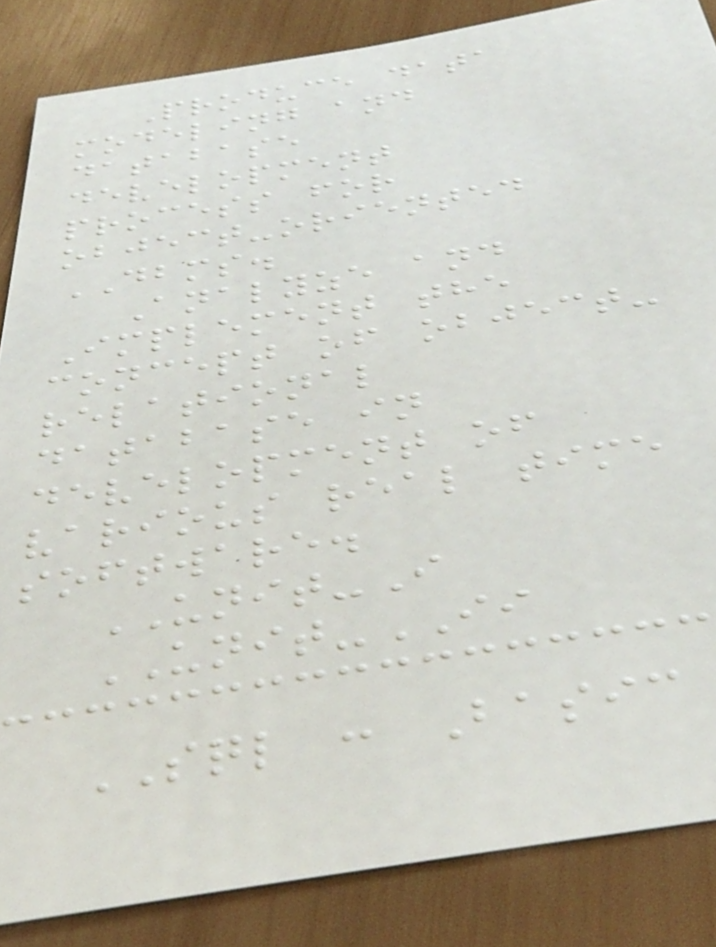Produce data
modeling and
database
development
process for
object-oriented
DBMS.
Analyze and
Implement the
concept of object-
relational
database in
development of
various real time
software.
UNIT-I
UNIT-II
SQL : Basic
